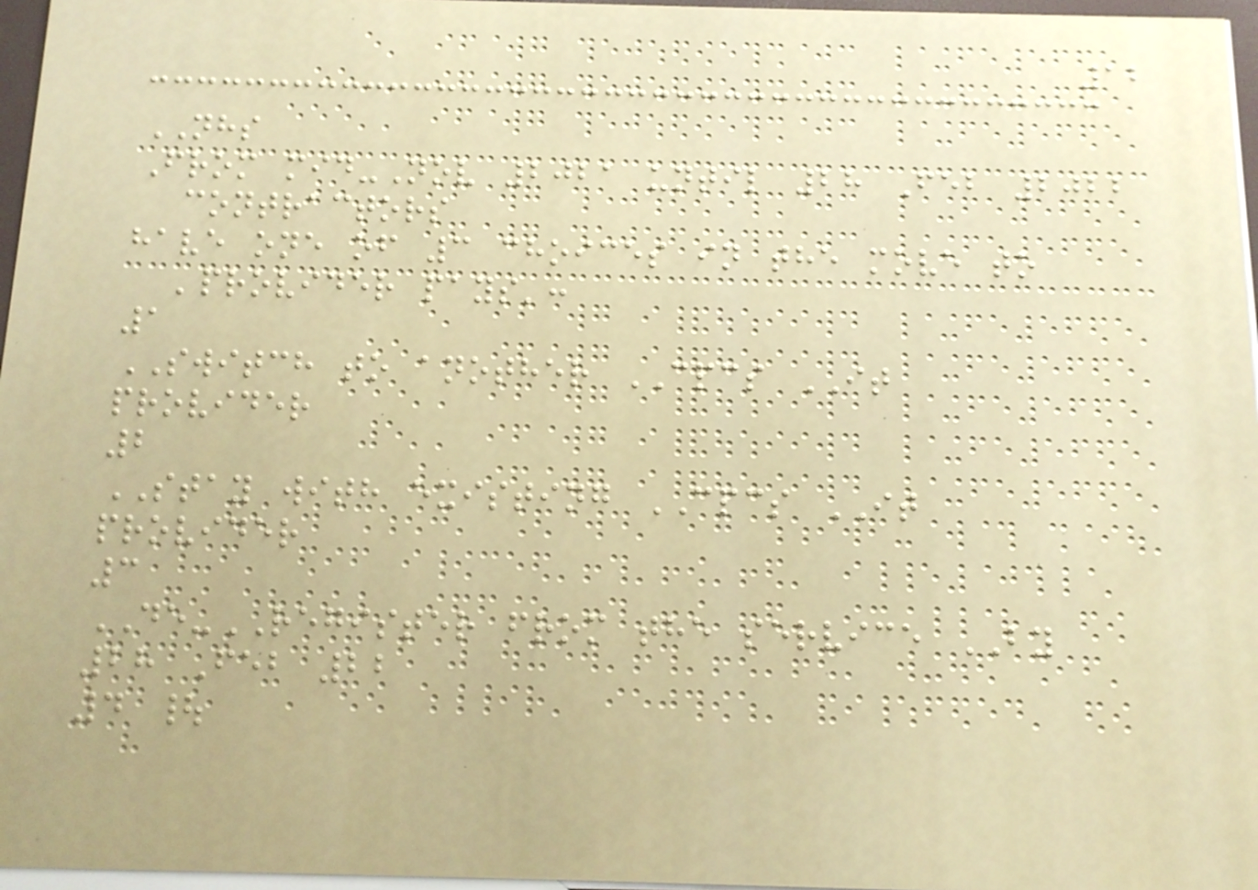12
NHS
From mid-Nov 2021 until 28 Feb 2022
contractors
have one of 3 choices in the move to
'provider pays':
1
SWITCH to another CPCS IT
provider
2
STAY with existing CPCS IT
provider
3
DE-REGISTER from the service BY
28 Feb 22
4 |
